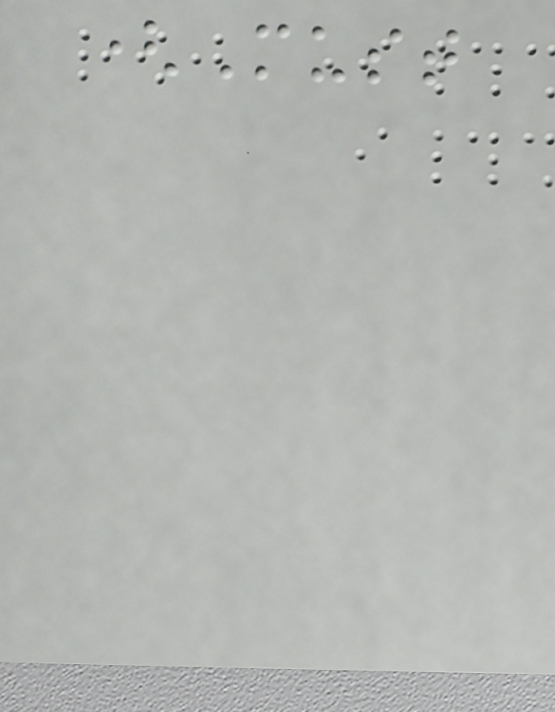(Must
